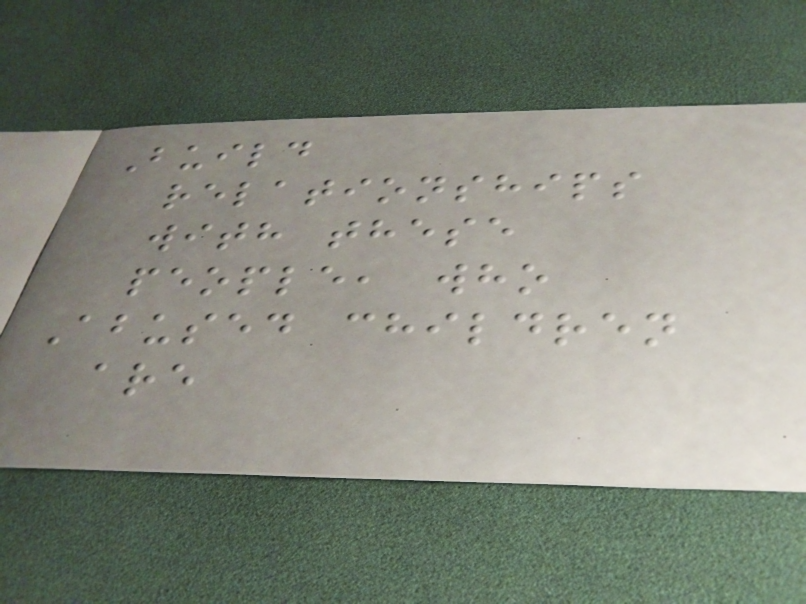Build
relationships
with these
people, who
Abused children
are
